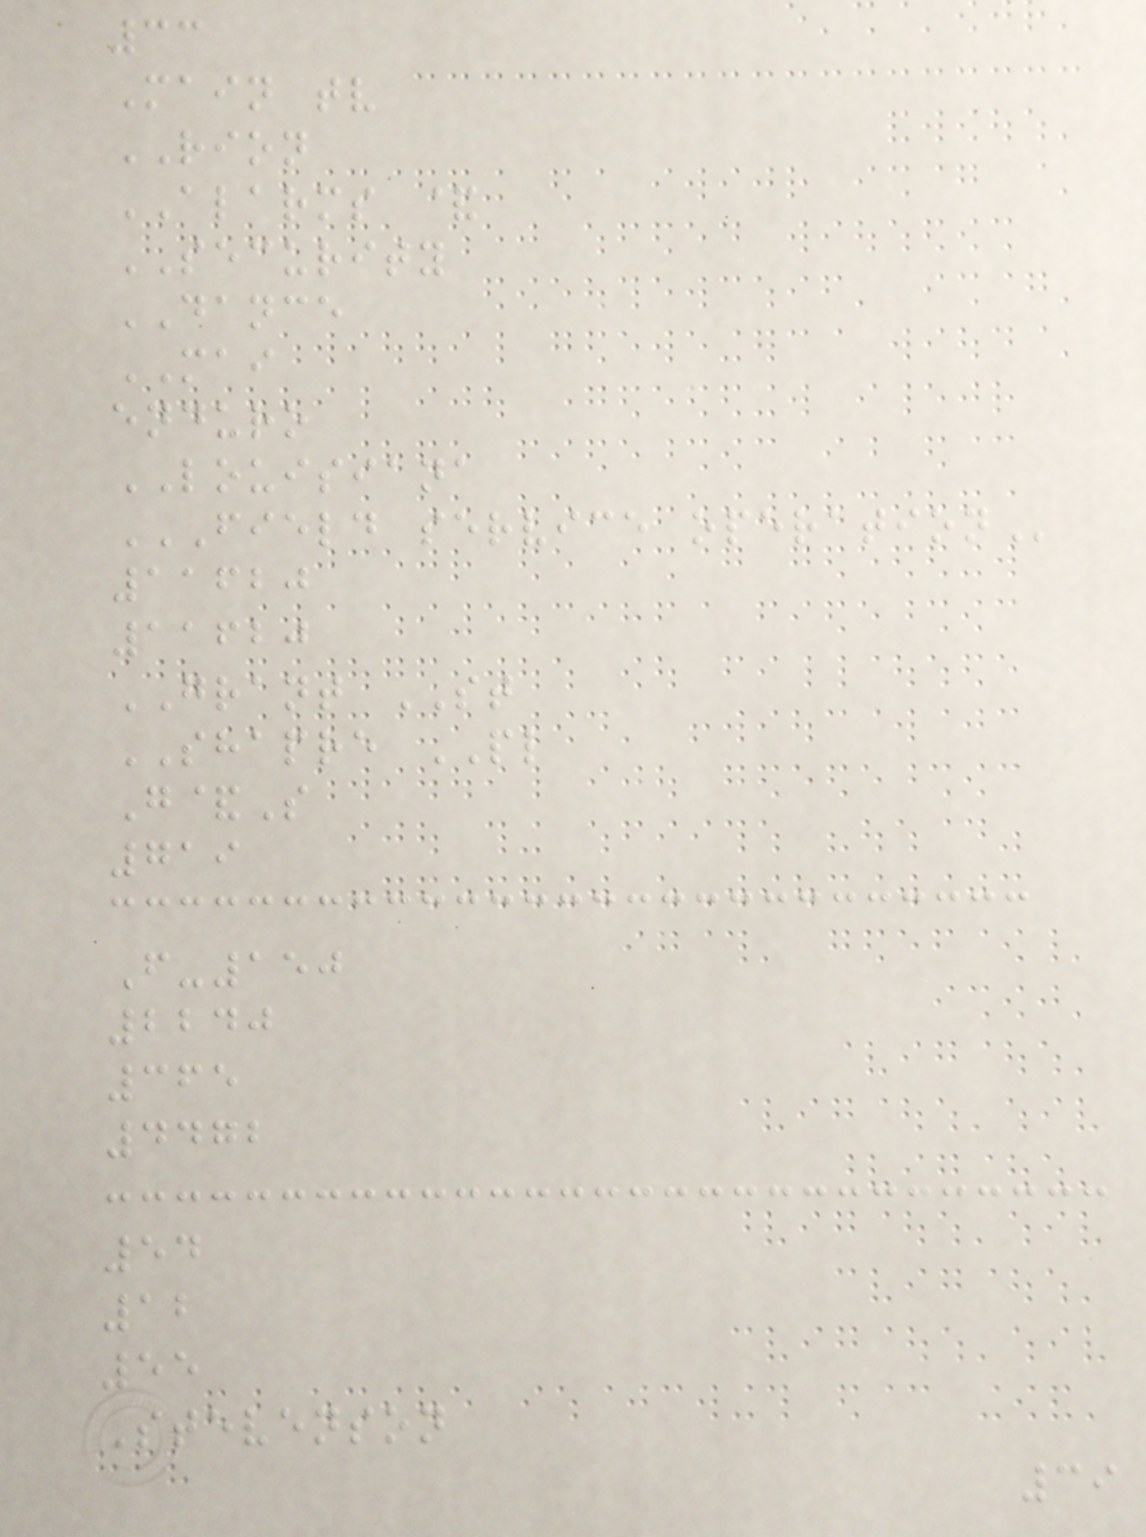33
Main tv
RION
ALARMS &
SECURITY
DANCE
MAI
enduro
LOUISIANA
FIELD SERVICE OPERATION
11620
11620
GRANT ST
SHAPRE PL
G&S
719
F-150
2240
365
4472
54
12
55
Stevenson
39
